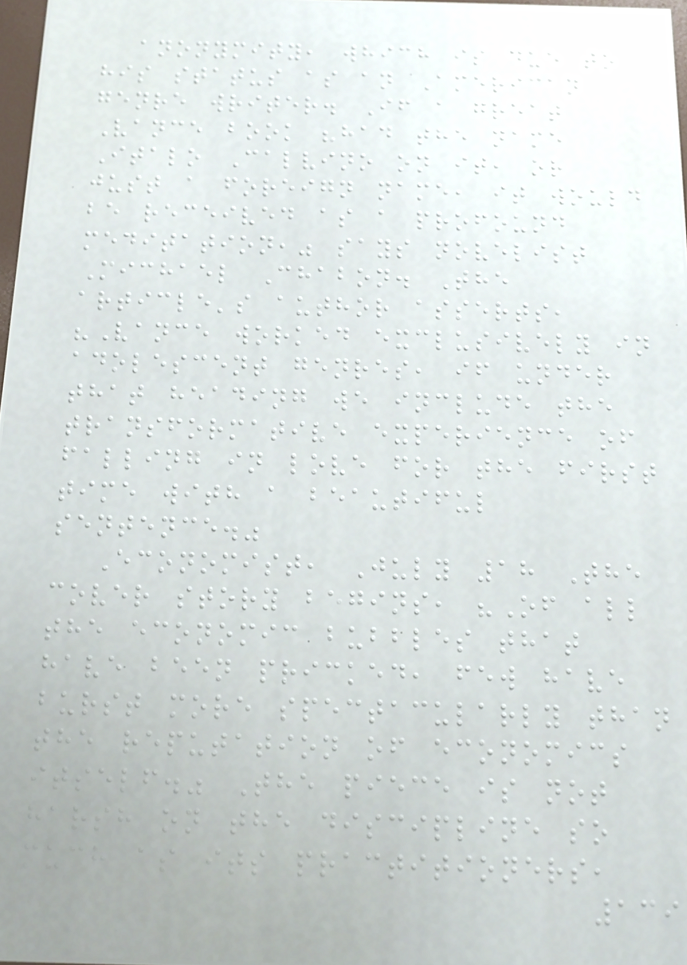anonymity, which is due to
his status as an American
genre writer. If a great
Vance book "had the name
Italo Calvino on it, or
just a foreign name, it would
be received as a profound
meditation," says novelist
Michael Chabon. The
article's author asserts,
"Vance worked exclusively in
adolescent genres, if under
that heading we include the
transformative experience of
falling in love for the first
time with a beautiful
sentence."
Economist, July 18 The
cover story begins, "Of all
the economic bubbles that
have been pricked, few have
burst more spectacularly than
the reputation of economics
itself." The piece is not
harsh on the discipline so
much as its practitioners,
139
